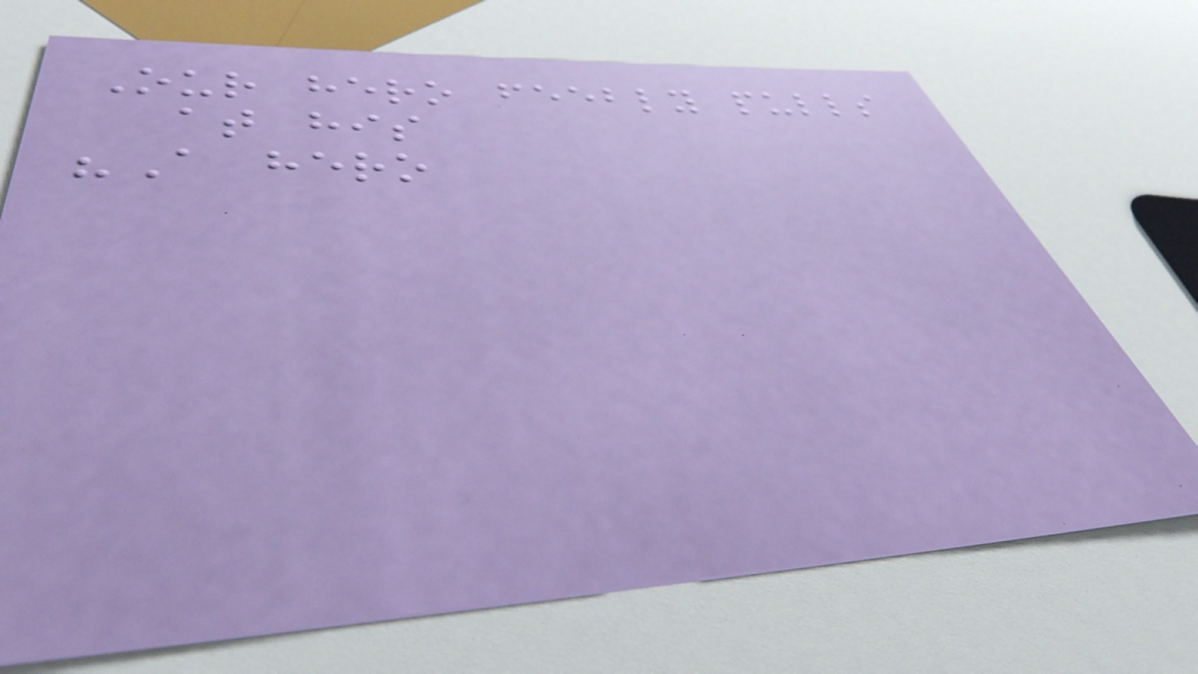Our hero feebly pulls
at his
"A hero
